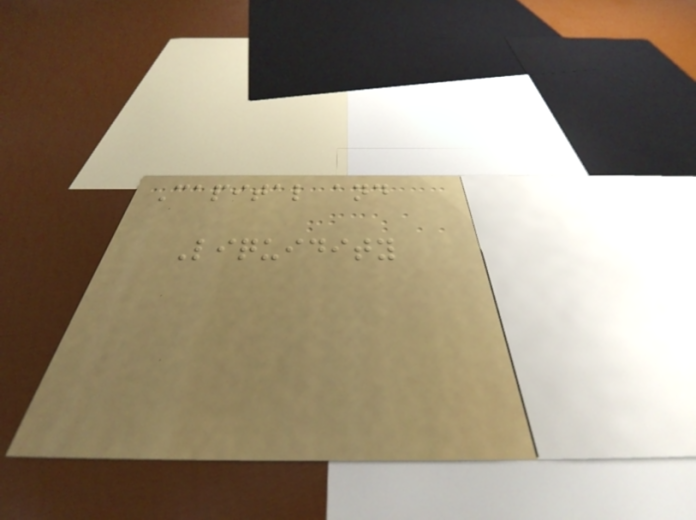Capital and
Liquidity
